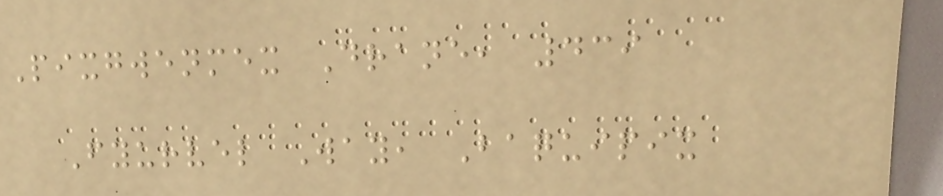Pixgwenmex Drane, 439
Fyurvel Way, Baquipix
